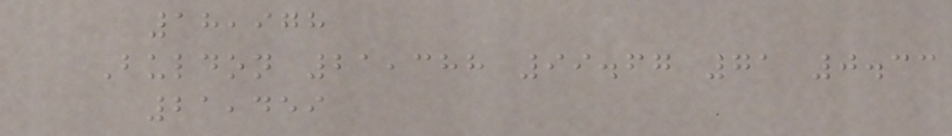18,978
Buldon 21,388 99.67 71 0.33
21,459
